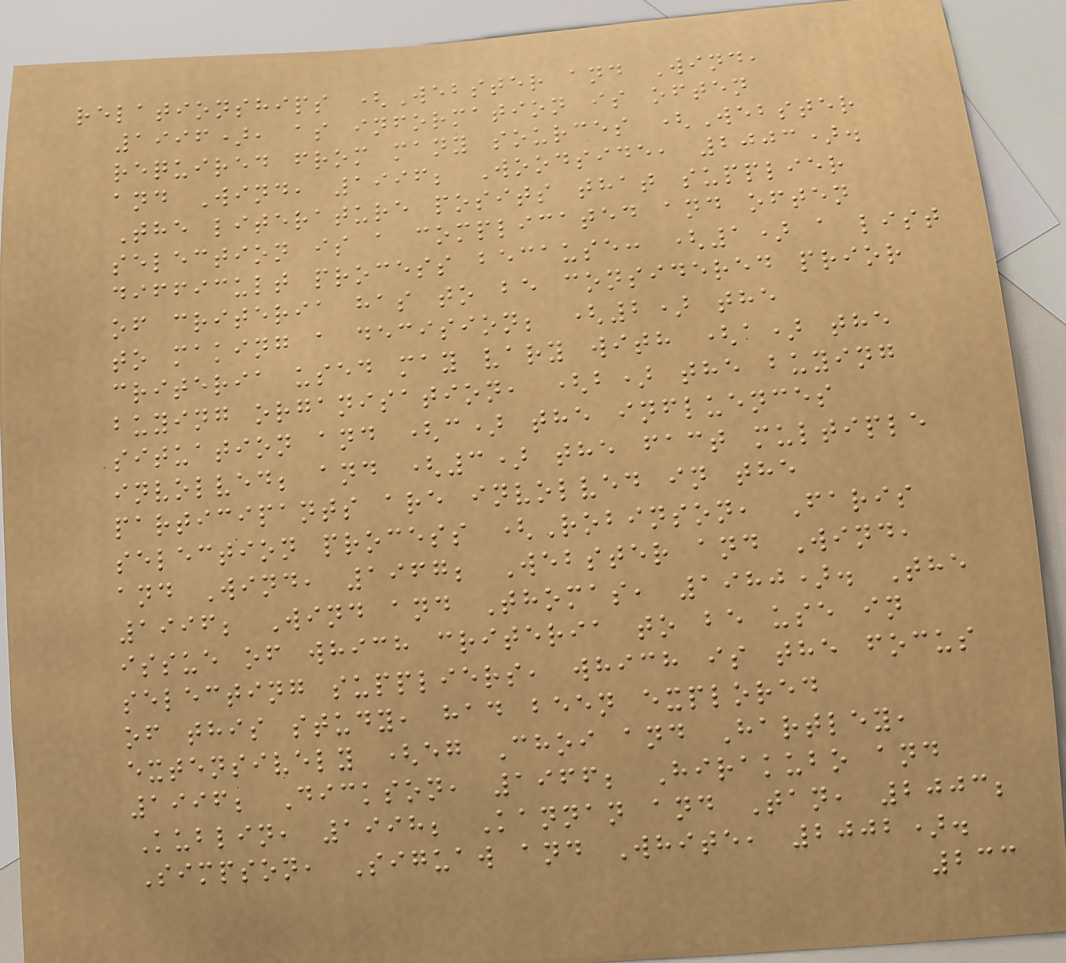relationships (Webster and Wind,
1996), as information is often
required from many sources (Webster
and Wind, 1996; Woodside, 2003).
The literature posits that supplier
selection is a complicated and often
difficult process because: (1) a list
of criteria has to be considered prior
to making a decision; (2) the
criteria used may vary with (a) the
buying organisation, (b) the buying
situation and (c) the influences
involved; and (3) the fact multiple
participants are involved in the
selection process (Robinson, Faris
and Wind, 1967; Webster and Wind,
1996; Wind and Thomas, 1980). The
issue of which criteria to be use in
selecting suppliers, which is the focus
of this study, had been explored
extensively (eg Choi and Hartley,
1996; Dickson, 1966; Hirakubo and
Kublin, 1998; Kannan and Tan, 2003;
Simpson, Siguaw and White, 2002).
233
